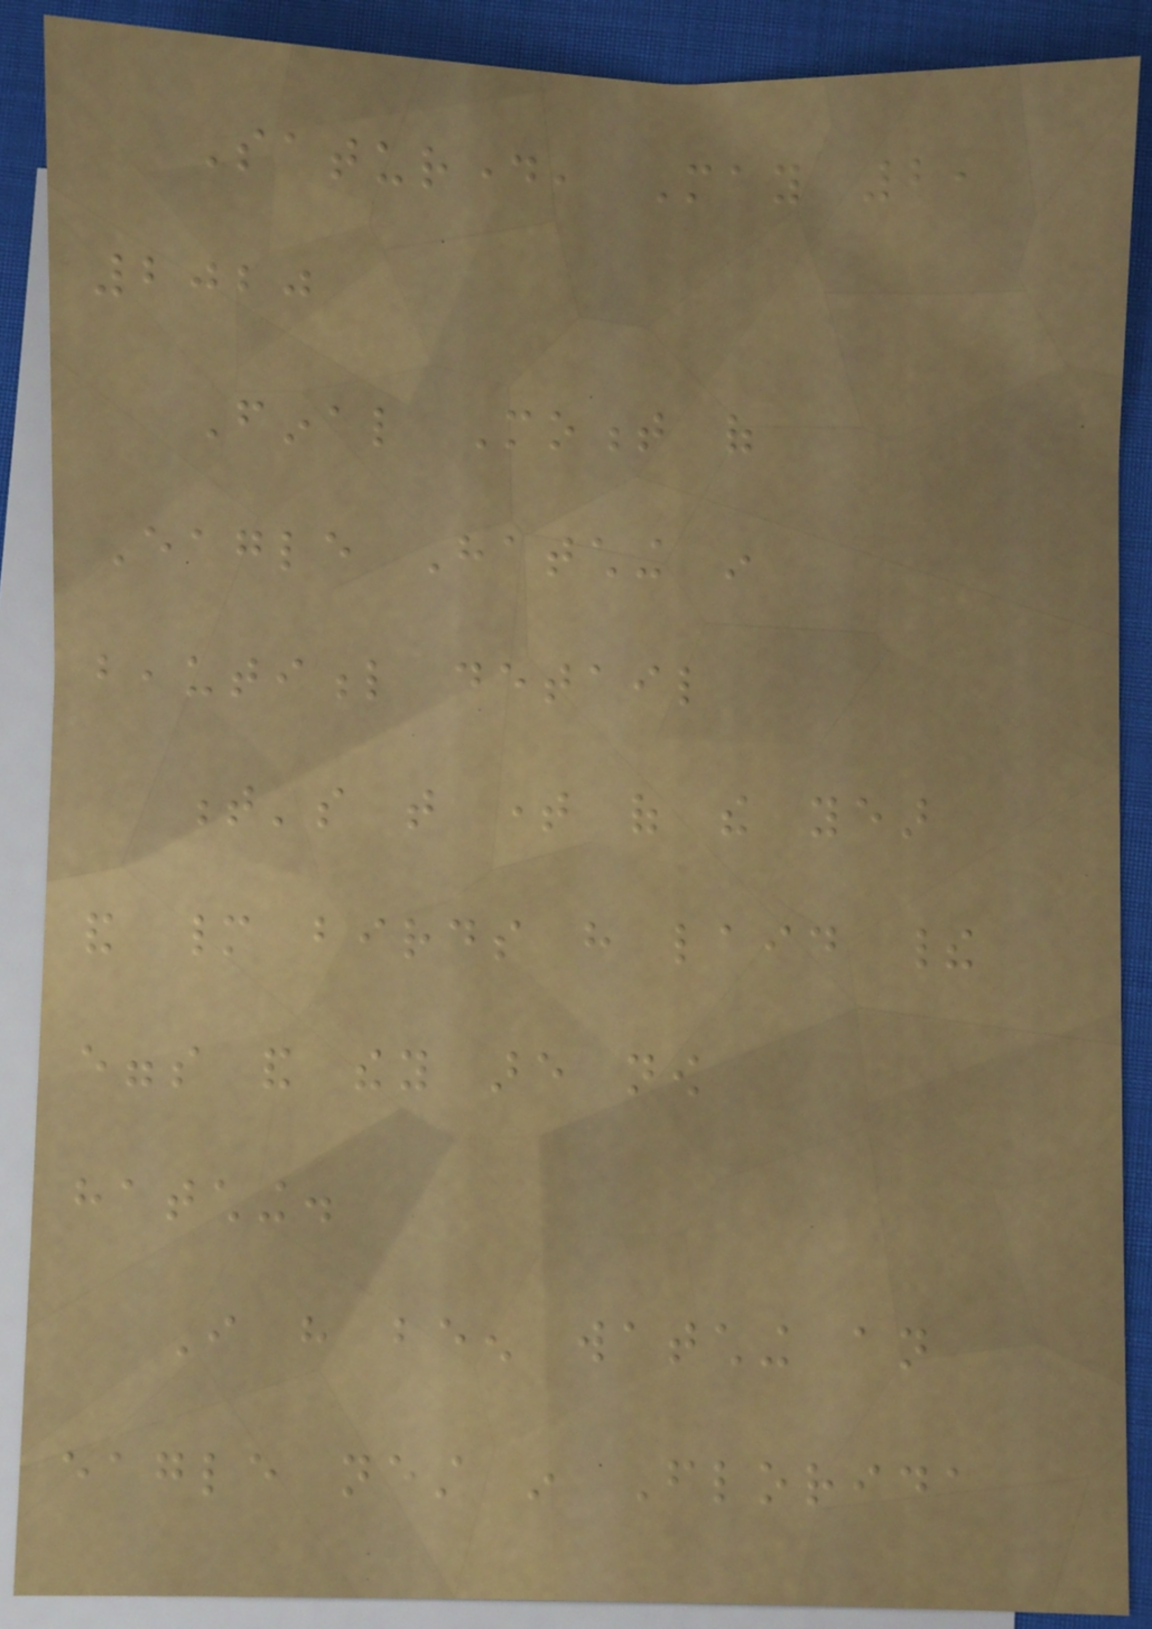Saturday, May 2,
2020
Final Moment of
Eagle Hatching in
beautiful detail
t's that time of the year
and many birds have laid their
eggs and they are now
hatching.
I have been watching an
eagle nest in Florida
